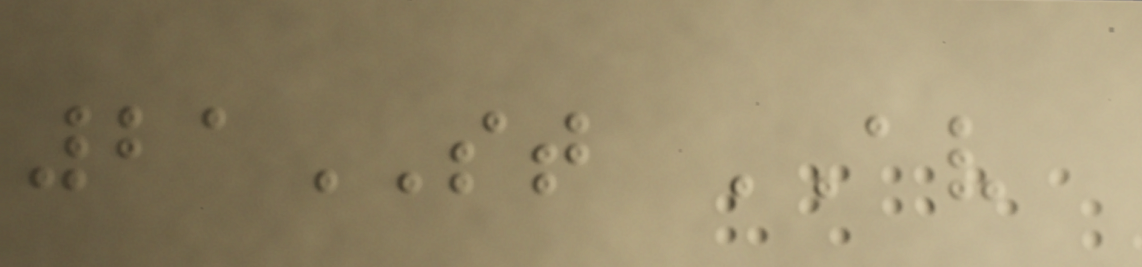21ST AV
